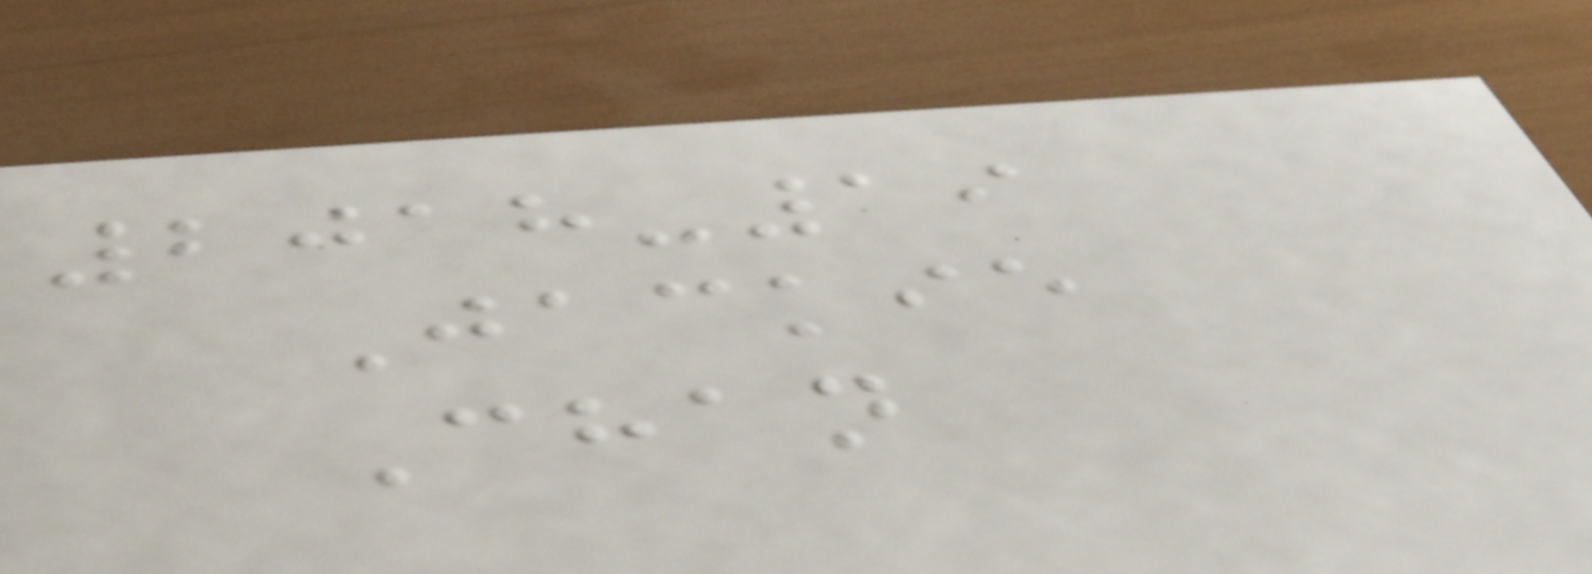2018-19
Jackie
Chan
